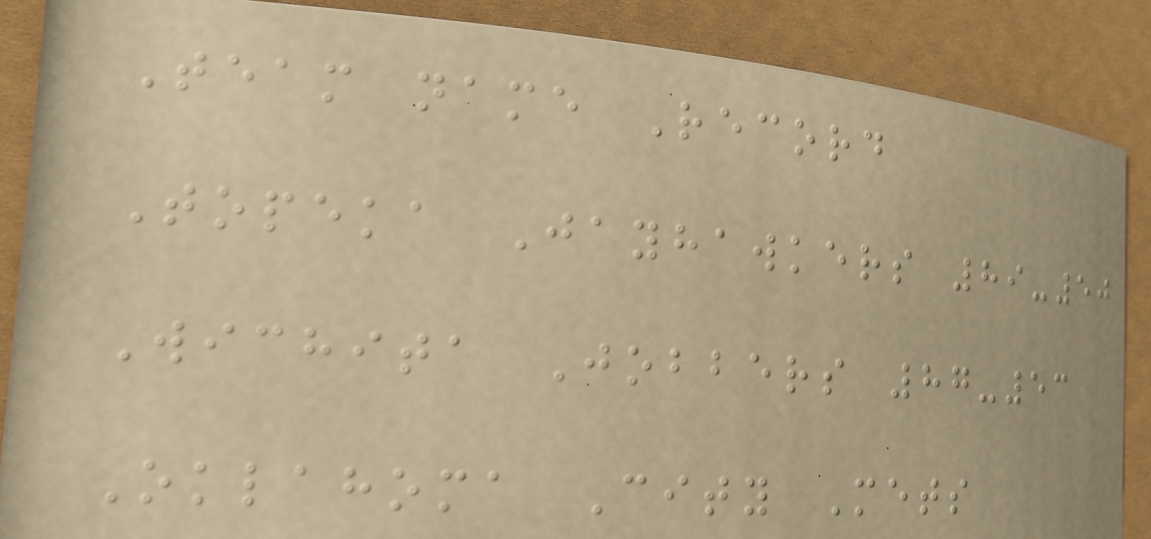Team name Record
Topeka Jayhawkers 89-50
Wichita Jobbers 87-53
Oklahoma City Mets
